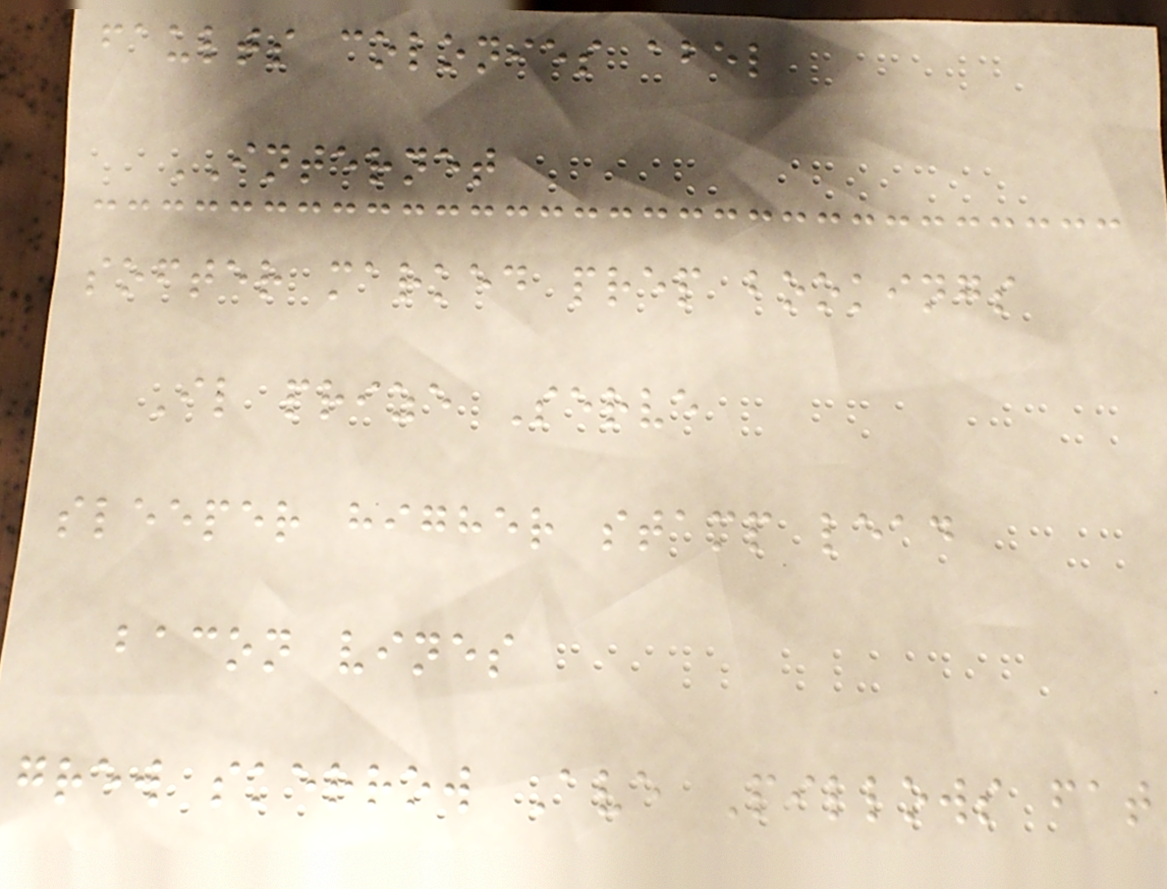faults colonies abel
INTERNET
softer marked prep bookings
Il prize Serve
sleeper higher stamp lead
bacon vines
grew skerrow Ave Pillows fat
